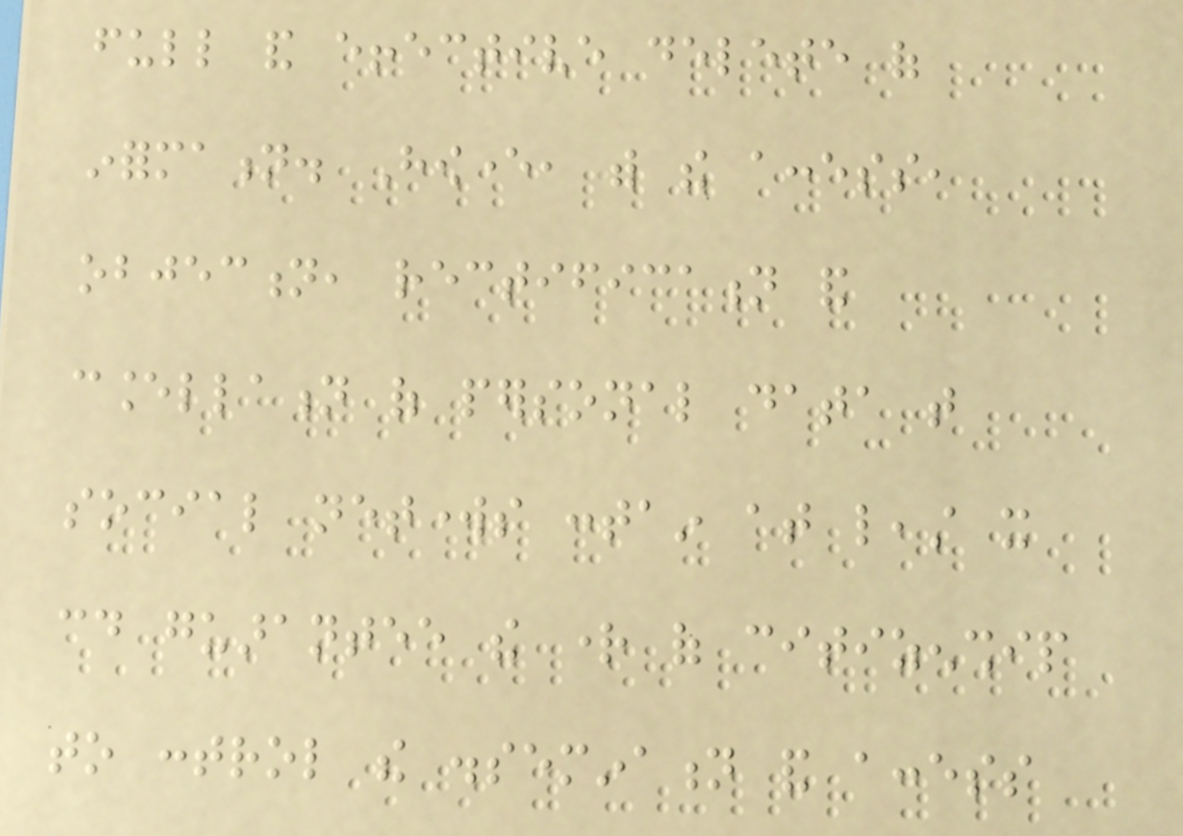full and effective delete of
information. However, with the access,
objection, rectification and
cancellation of personal data that
social networks contain at least it
could guarantee the right of citizenship
to control the dissemination and access
